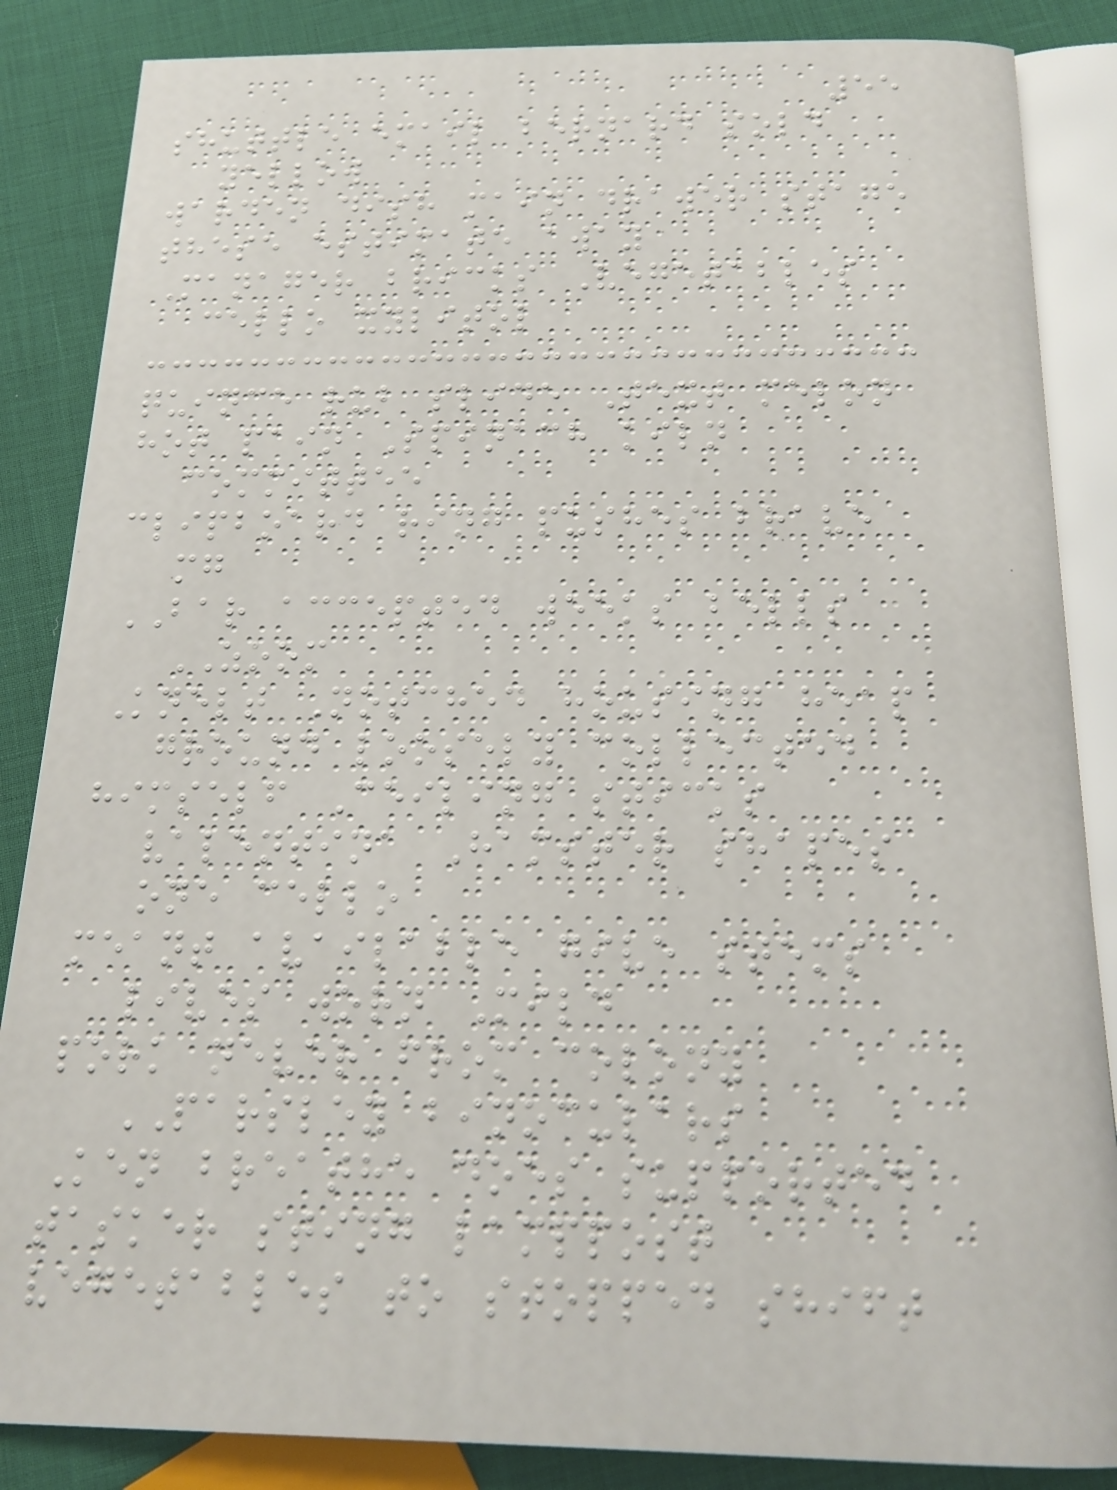55
shuttle email bernard sold
yellow
warden dish main drawer stage
these estimate away
Manager bricks Vegetables
cello xylitol
quince rub slide Text melon
hot pain Spinach kiln
committee
clipboard ring pushes brave
mg
BAR accepted weeks bells
ZOOM
Knelt Notched housing heap
ground loosely collected
himself Ceiling sticks
valentina Hamster shapes
one cello
meant available give stems
lives worn Mild
pork never from colony
PARSLEY binoculars
Ken breathe does supported
tasker sting lamppost
vegetables to stopped shift
